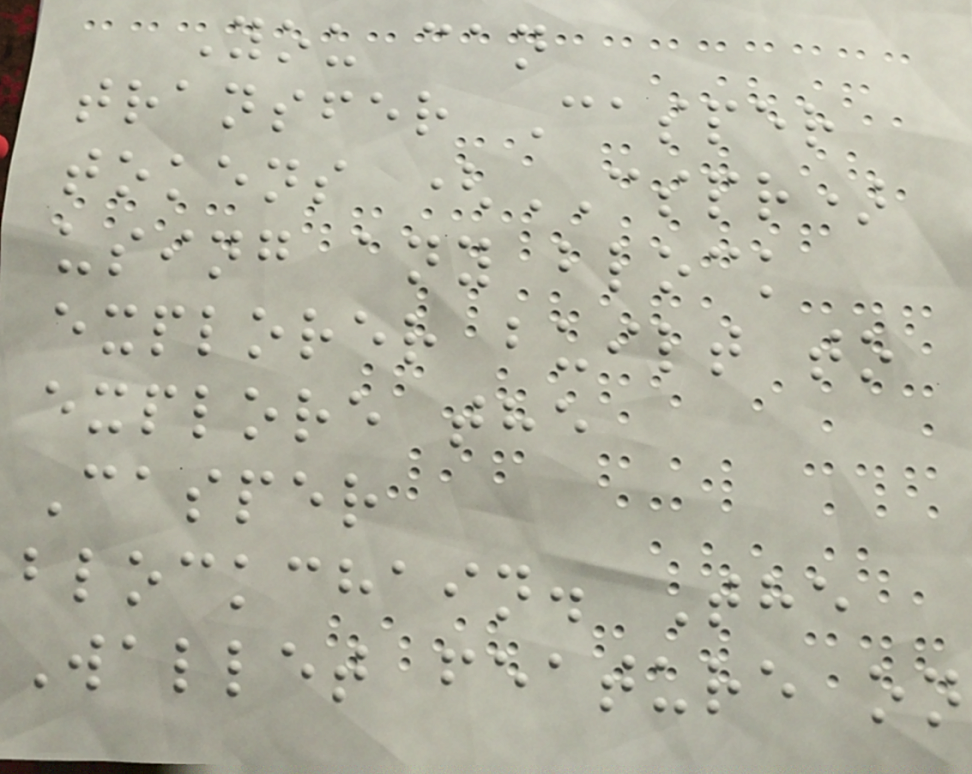You can
transfer Casper
tokens (CSPR)
using any block
explorer built to
explore the
Casper
blockchain. The
Wallet feature on
